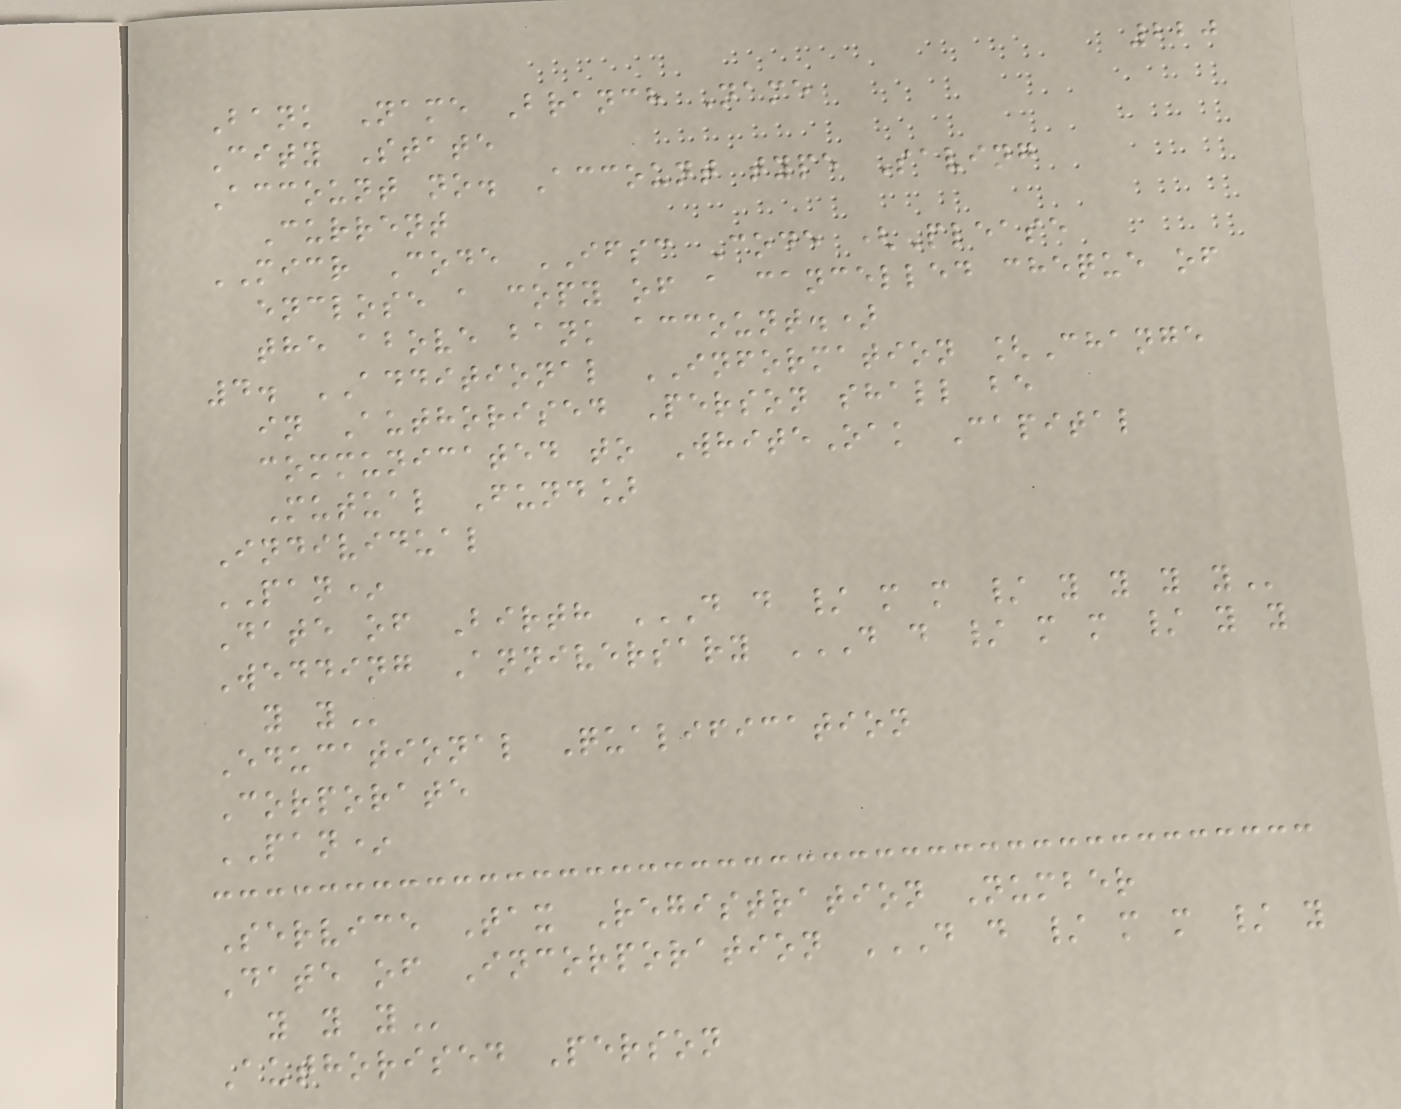220
Bank Name Branch Name
City State
Account no. Account type Saving
Current
MICR Code IFSC Code (Please
enclose a copy of a cancelled cheque of
the above bank account.)
4. ADDITIONAL INFORMATION [Change
in Authorised Person shall be
communicated to WhiteOak Capital
Mutual Fund]
Individual
PAN*
Date of Birth D D / M M / Y Y Y Y
Wedding Anniversary D D / M M / Y Y
Y Y
Educational Qualification
Corporate
PAN*
Service Tax Registration Number
Date of Incorporation D D / M M / Y
Y Y Y
Authorised Person
